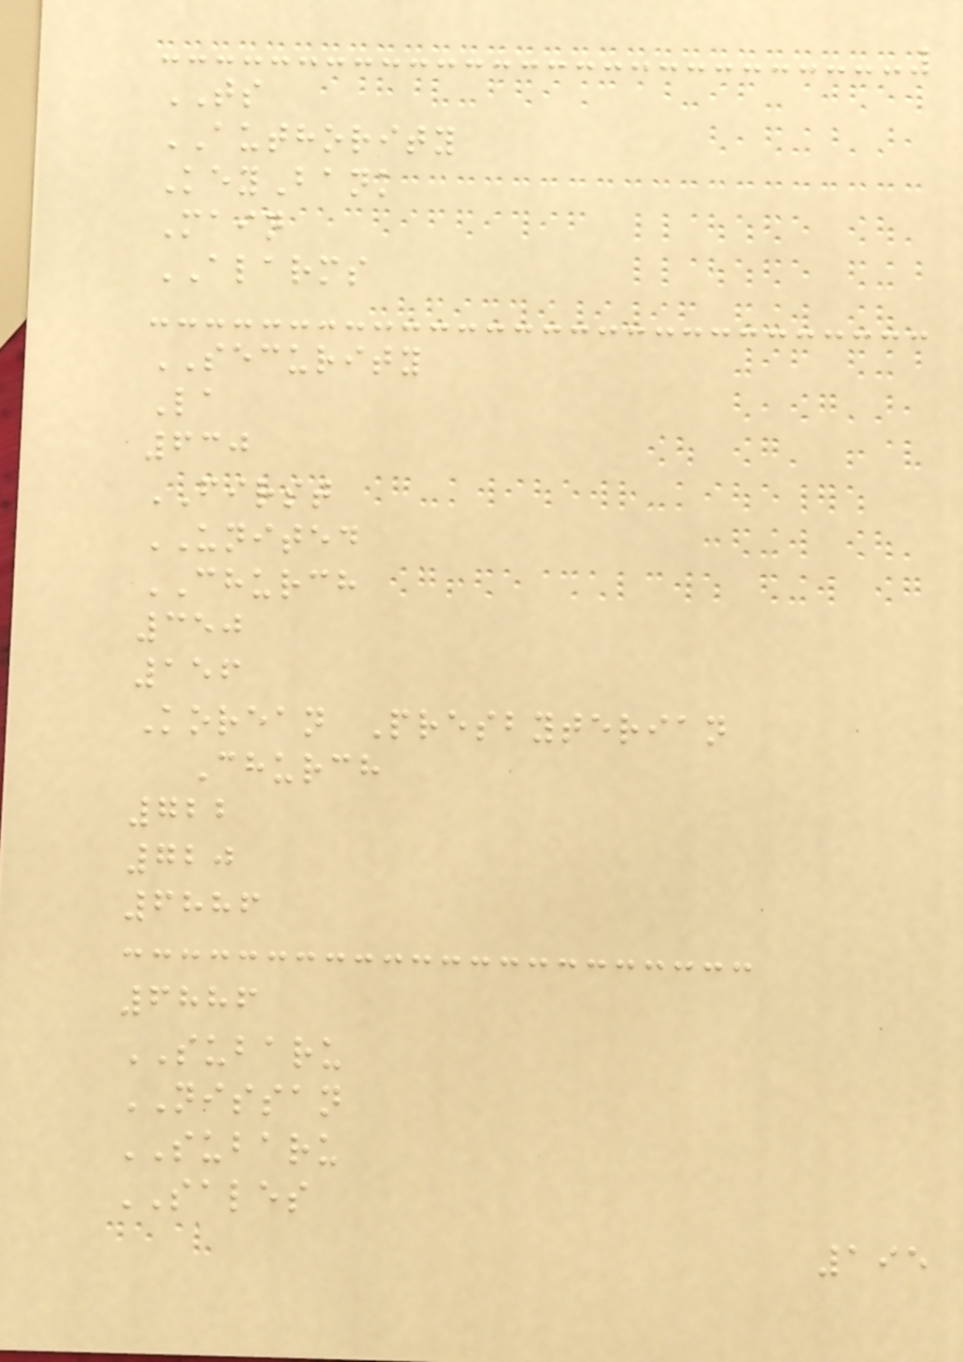TS
AUTHORITY
KeyBank
Main
ALARMS
SECURITY
La
630
FIRST
UNITED
CHURCH
350
156
Korean Presbyterian
Church
722
720
6886
6886
SUBARU
NISSAN
SUBARU
SALES
195
